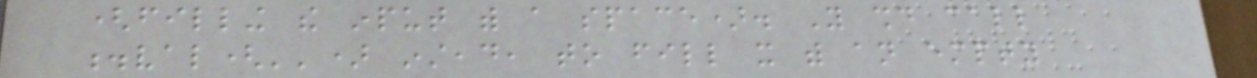(filling the input with a space). You should call
.val('') instead, to fill it with an empty
